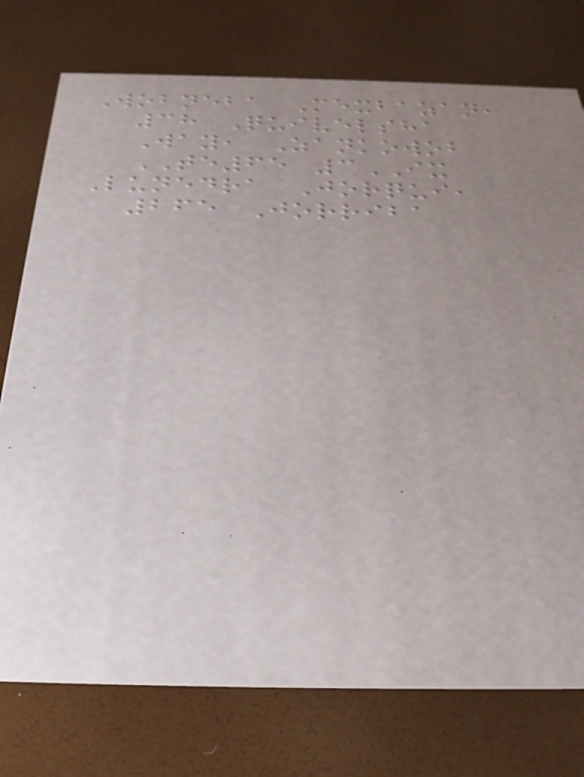Wobneba Mexbazan,
38 Quivelsha
Way, Zankowob
TE65 3IX
Lunedra Jorqui,
265 Jorriba
